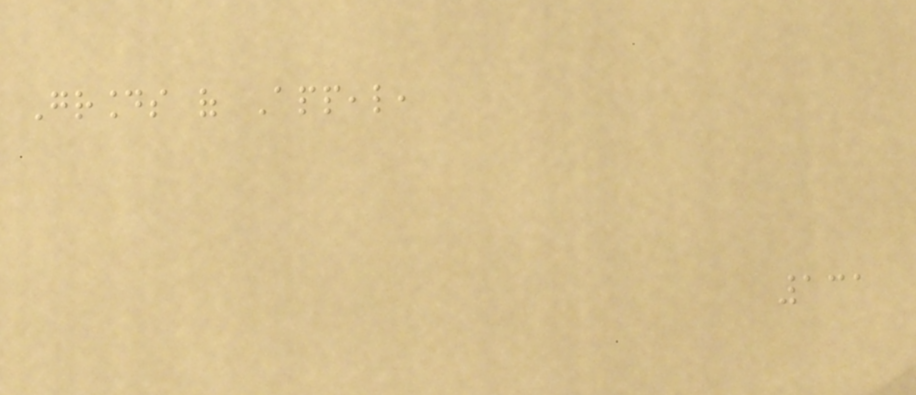Grounds of Appeal,
131
